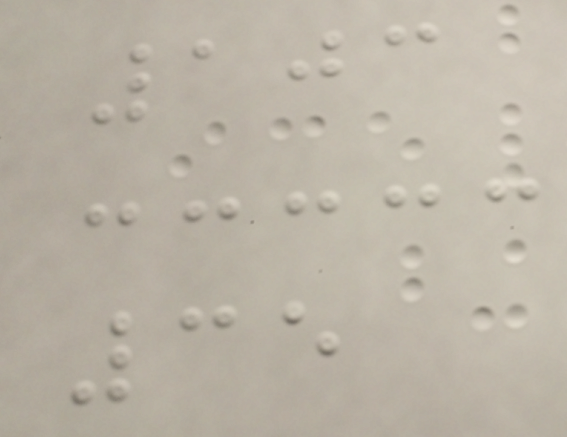103
35
